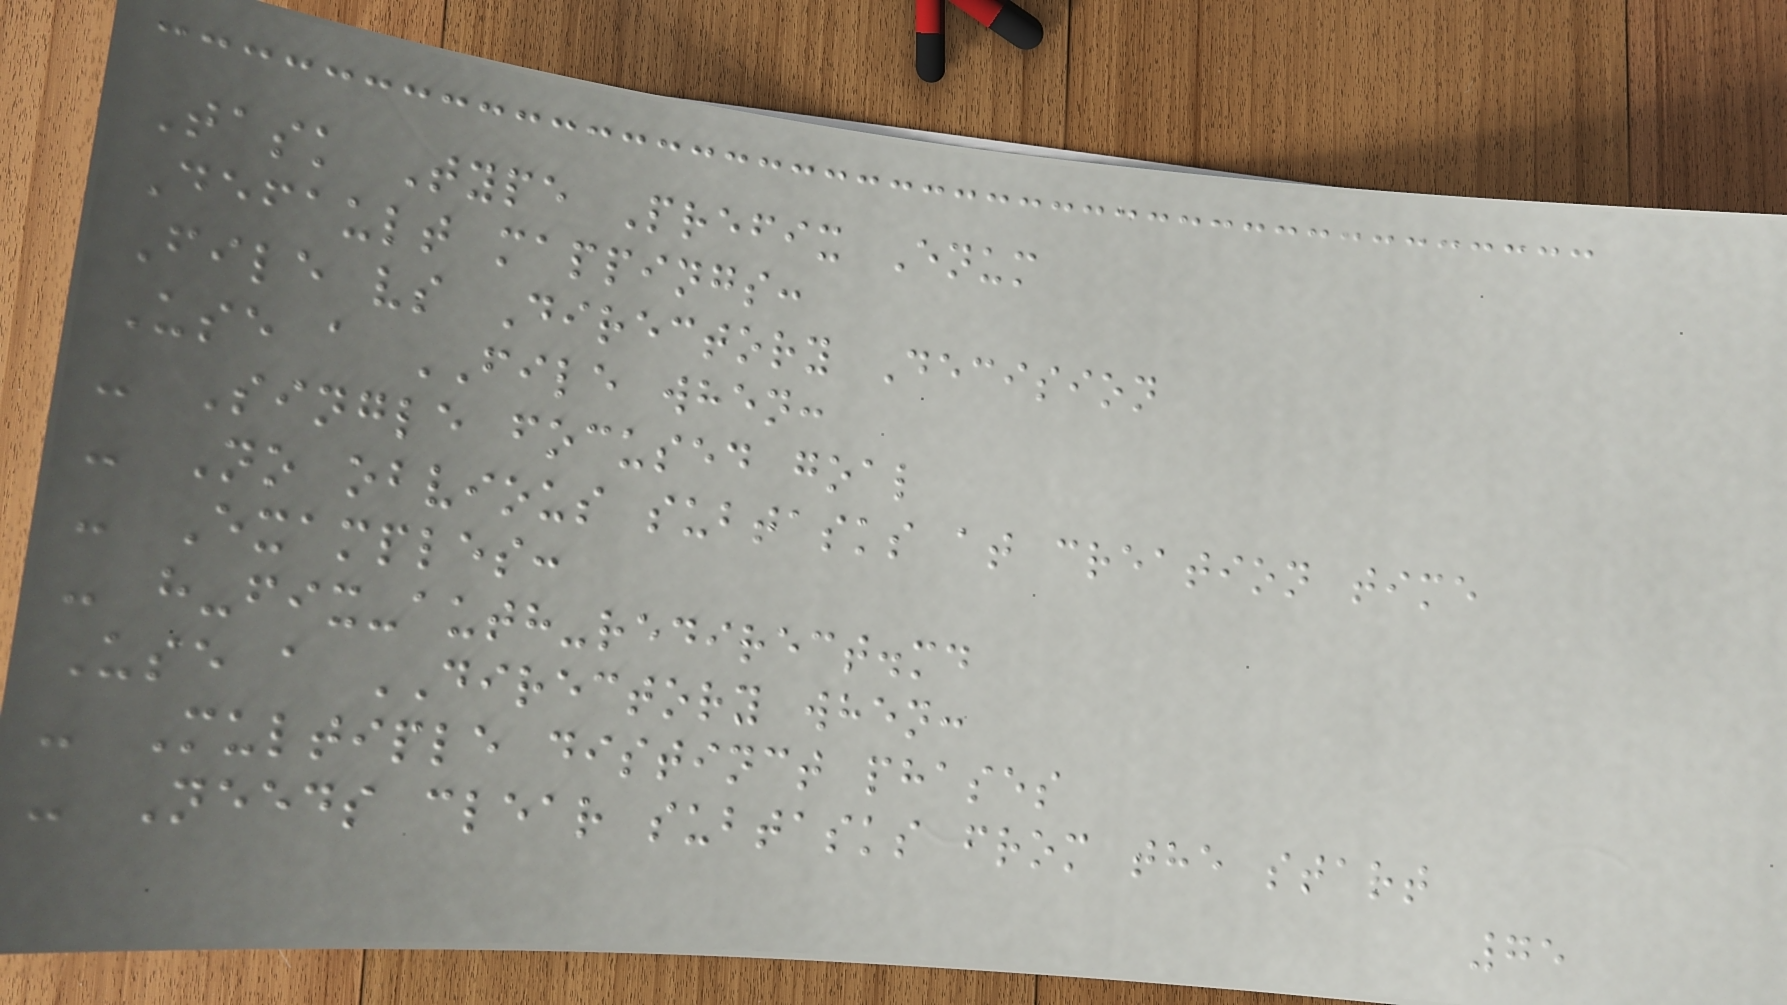Task Type Prefix Enum
Default mappings:
File vs Directory Decision
Use a FILE when:
- Single focused goal
- No obvious subtasks at creation time
- Examples:
- h-fix-auth-redirect.md
Use a DIRECTORY when:
- Multiple distinct phases
- Needs clear subtasks from the start
75
